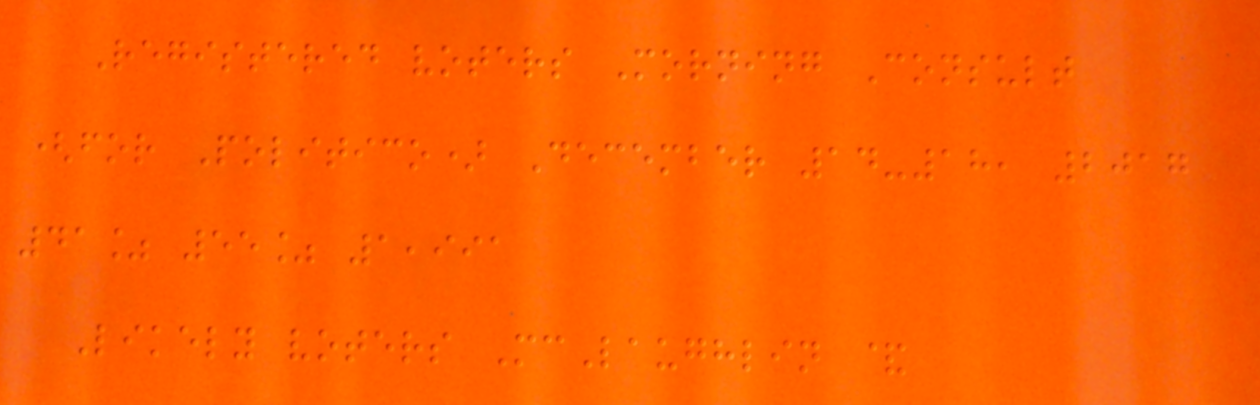Registered voters Morning Consult
(for Politico) December 14-18, 2017
41% 55% 1,991
Likely voters McLaughlin &
